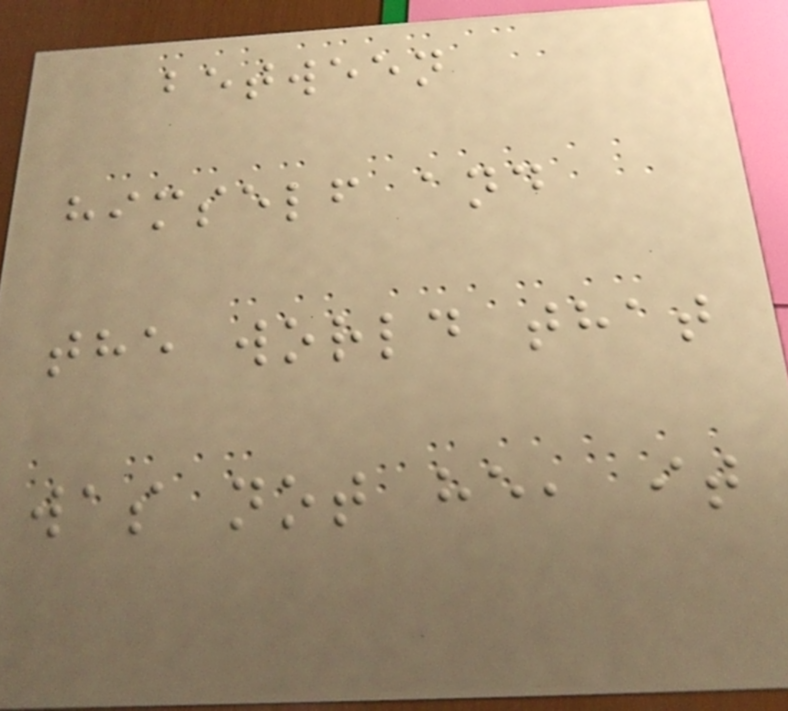between
himself and
the world that
was not he, it
